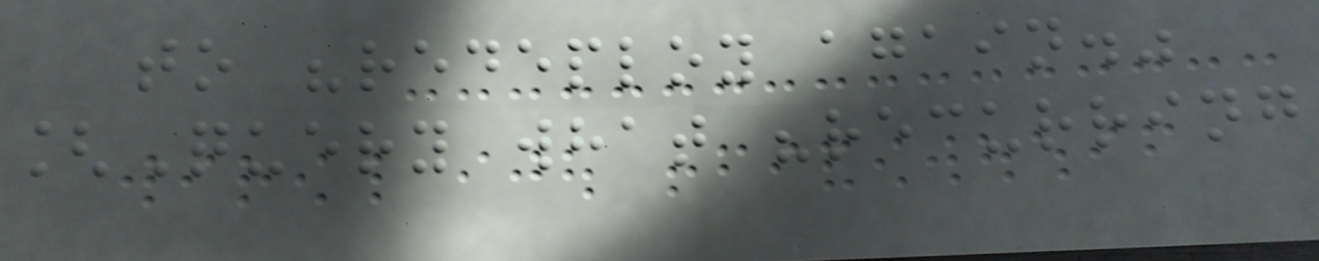to "redeploy again."
[Query what "recurring
